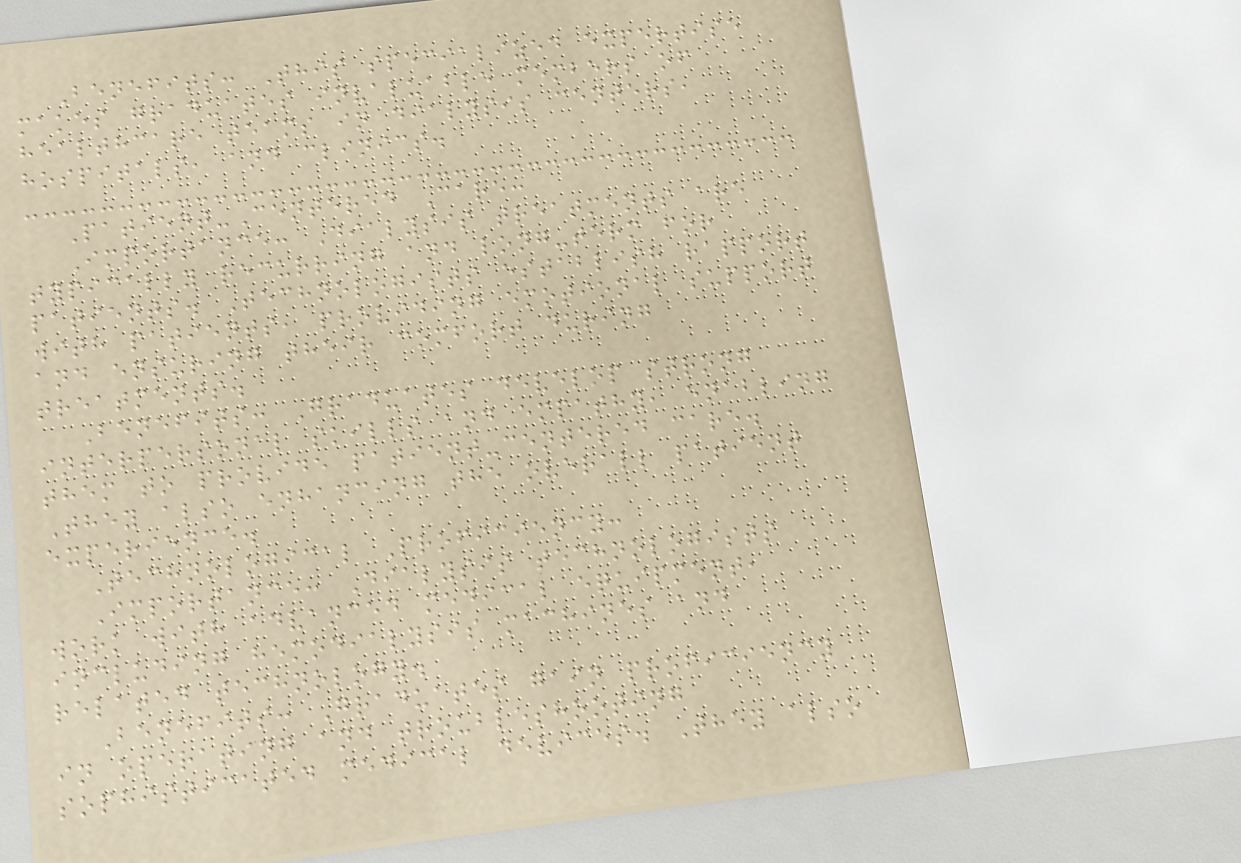Benefits: This specialized expertise
makes graduates invaluable members of
healthcare teams in dialysis centers,
hospitals, and clinics.
Patient-Centered Care:
Importance: Dialysis treatments are
typically recurring and long-term for
patients. Technologists establish rapport
with patients, providing emotional support
and ensuring their comfort during
treatments.
Benefits: Graduates develop strong
interpersonal skills and empathy, enabling
them to provide patient-centered care.
They also enhancing the overall patient
experience.
Technological Proficiency:
Importance: Dialysis technologists
work with advanced medical equipment,
including hemodialysis machines and
related technology.
Benefits: Graduates gain proficiency
in operating and troubleshooting
sophisticated medical devices. They also
